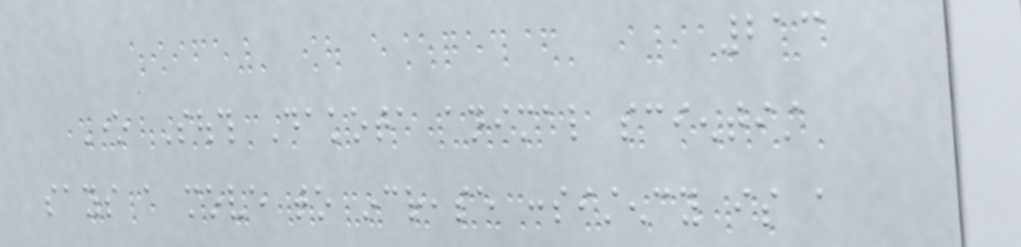213
One South Dakota animal scientist
says a move to increase consistency is a
